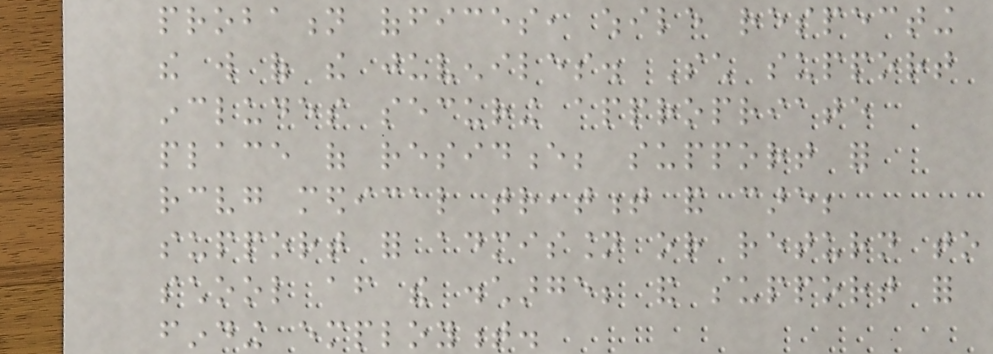probation offices, while respecting
the will of the juveniles. Such support
includes securing appropriate
place of residence; support for
receiving medical treatment and care;
support for admission or return to
school after the discharge; and support for
finding employment.
